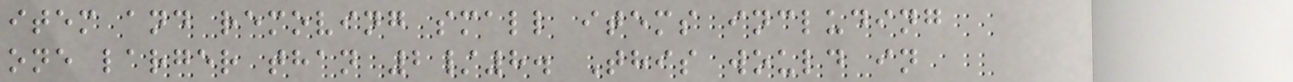item and removing small items including
one larger than 2/8. This would in
